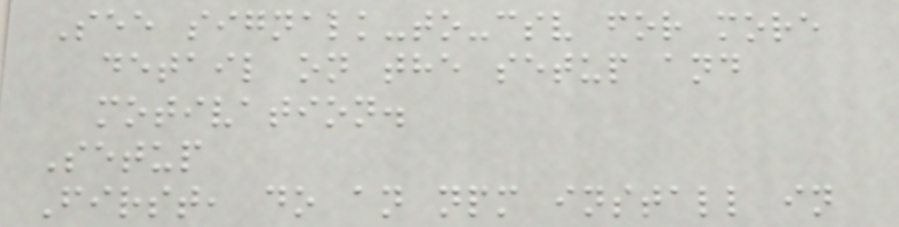See signalk-to-csv for more
detail on the setup and
motivation.
Setup
First, do an npm install in
